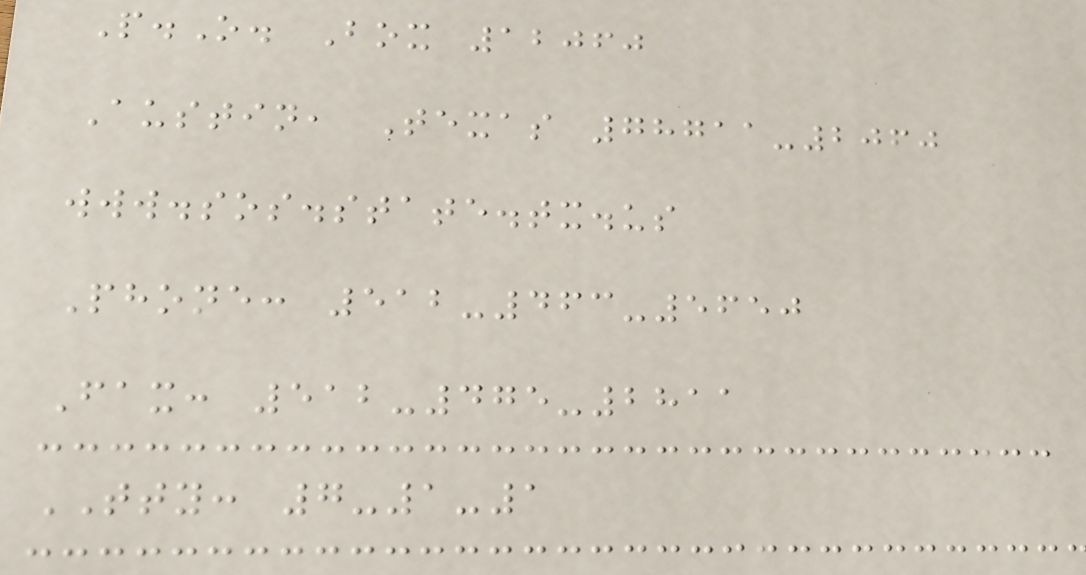P.O. Box 12060
Austin, Texas 78711-2060
www.sos.state.tx.us
Phone: 512-463-5650
Fax: 512-475-2811
TTY: 7-1-1
